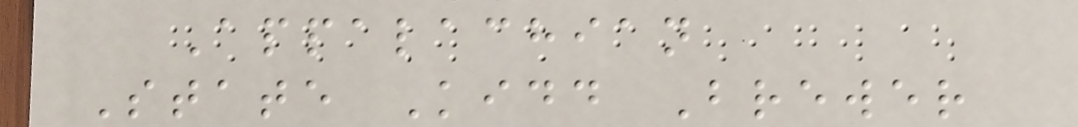Appalachian
State Kidd Brewer
